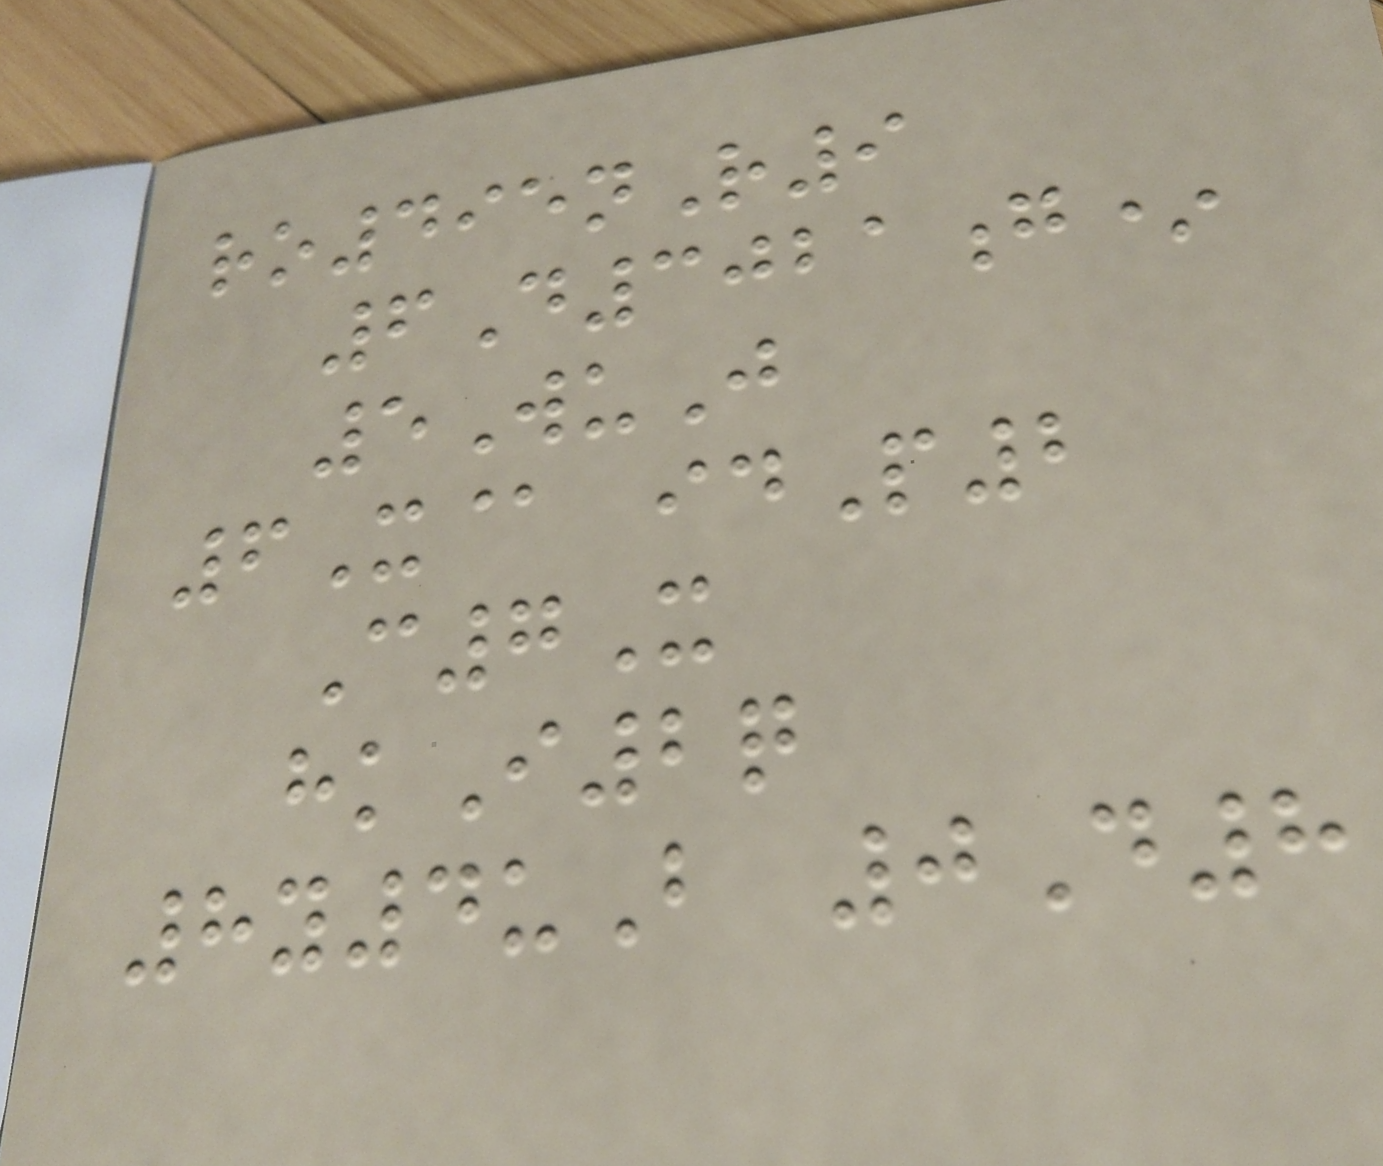ro495nR9
6D3021g*
5WuJ
6X@ idP2
C7X
hkI2q
8y4uB 0D8
